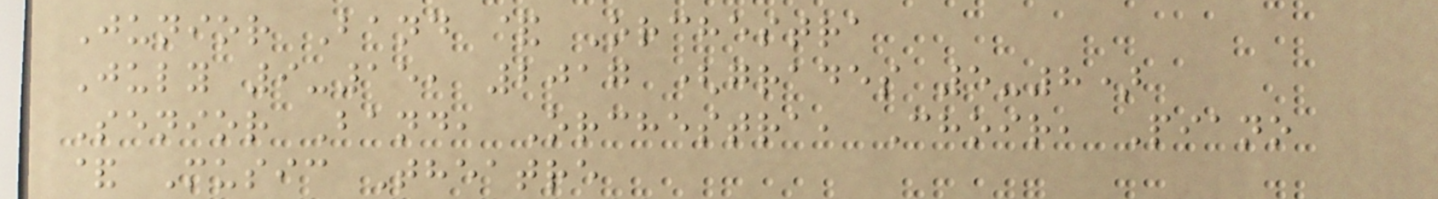Junior Band & Orchestra
July 9-15, 2017 (grades 5-8)
Senior Band, Orchestra, Choir, Piano
& Music Theatre
